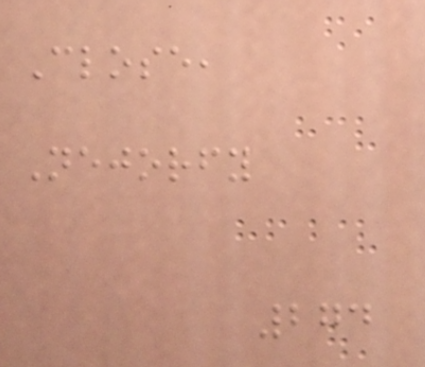Close,
Nejorfy
274
